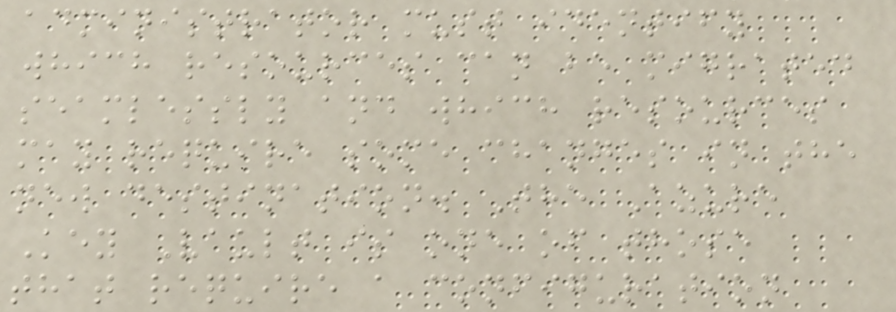administrator must identify
which resources can be migrated
seamlessly and which resources
may require some changes in the
new destination. The Azure
Key Vault is one of those
that require a configuration
